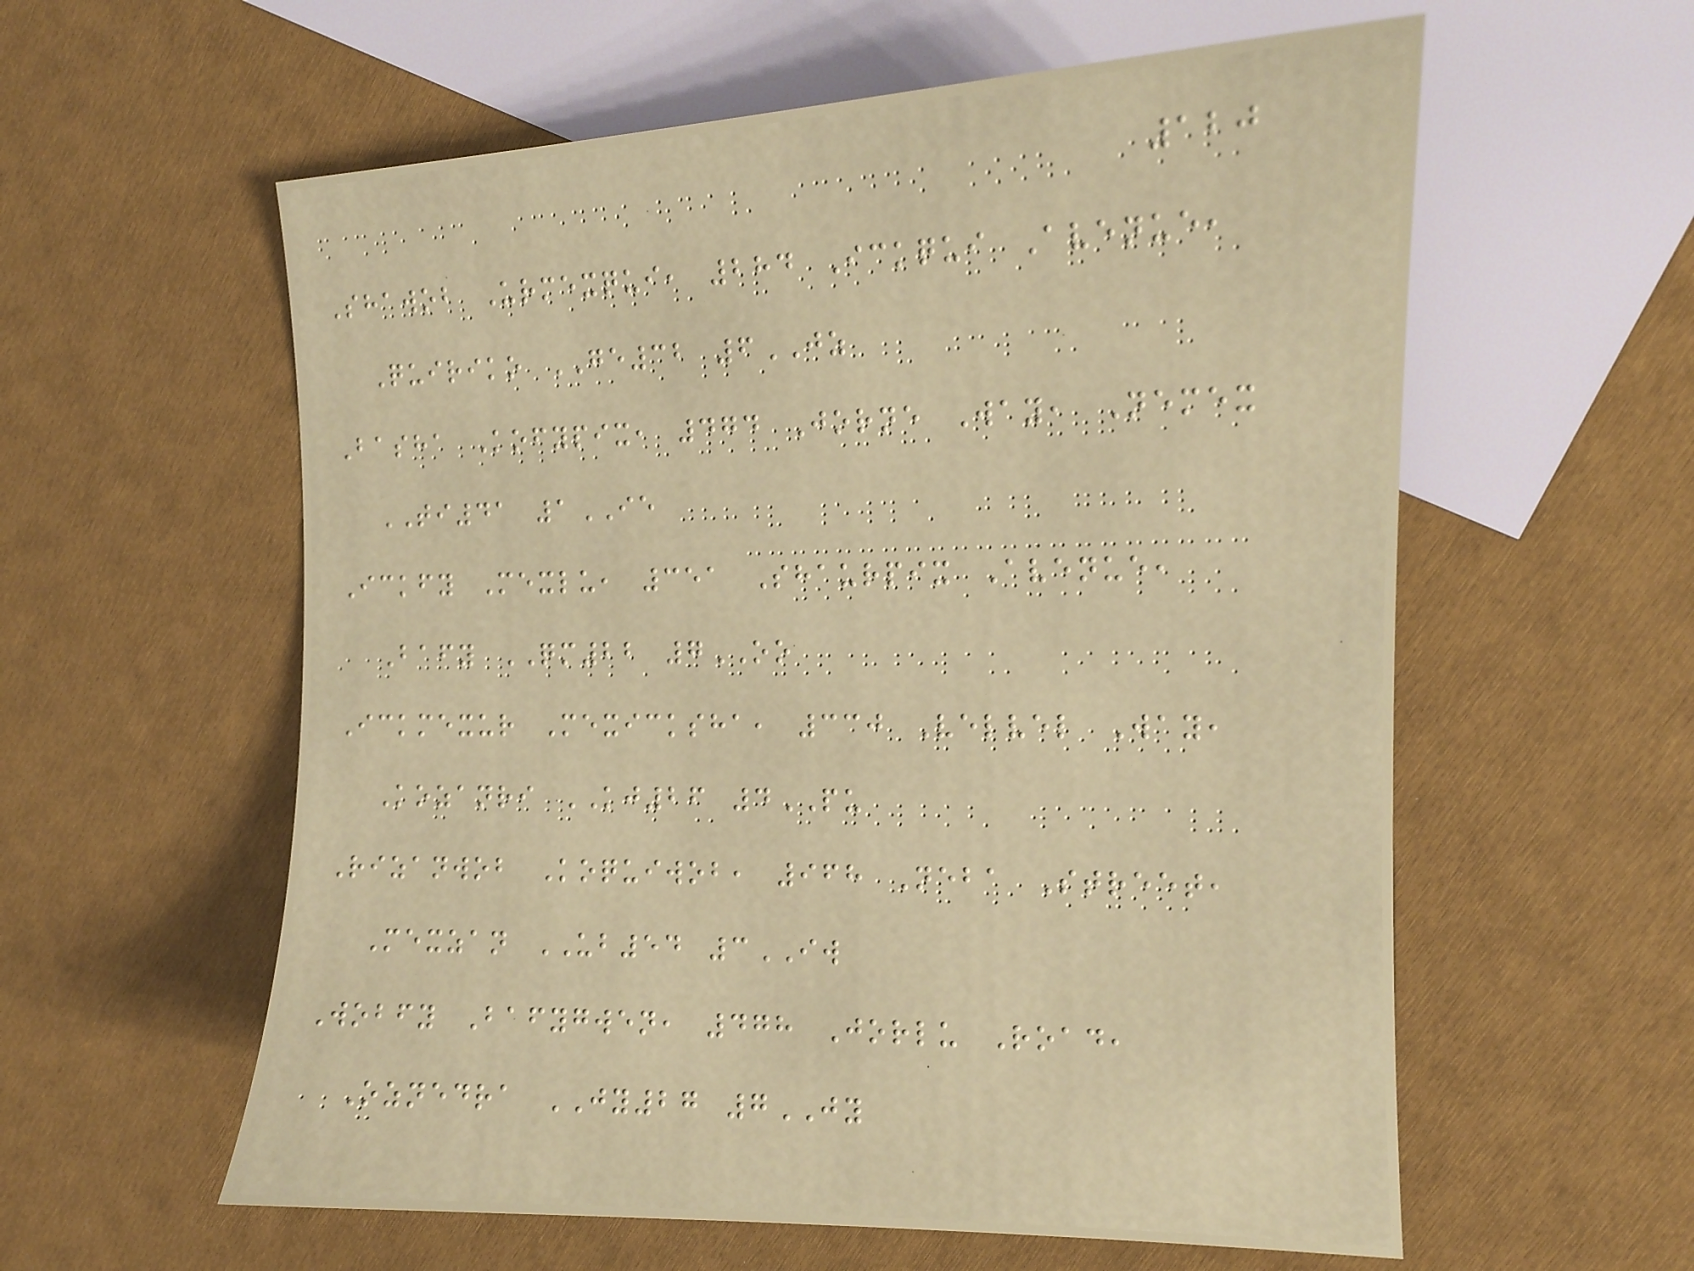120
Shawob Urmexqui, 284 Ickqui Avenue,
Quiriko GE32 6JZ
Basha Kofypix, 474 Jorne Way, Nemex
TI41 1IE
Ickfy Mexlu, 351 Shaurpix Avenue,
Bafy QM22 7OO
Ickmexur Mexicksha, 330 Velvel Way,
Kozanri KJ26 4PU
Rizanwob Koquiwob, 968 Neba Street,
Mexzan UB54 3IW
Wobfy Bafygwen, 478 Jorlu Road,
Oznedra JY27 7JY
